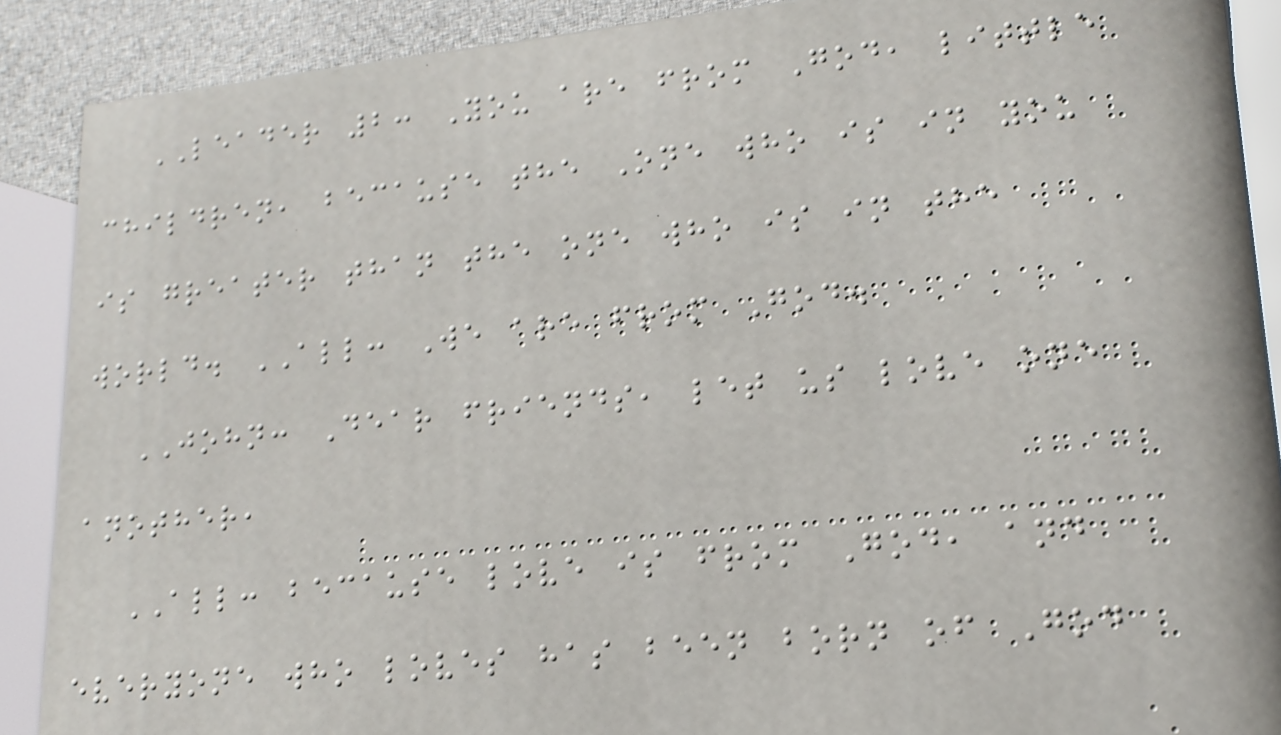LEADER 2: You are from God, little
children, because the One who is in you
is greater than the one who is in the
world. ALL: We are from God.
JOHN: Dear friends, let us love one
another,
ALL: because love is from God, and
everyone who loves has been born of God
